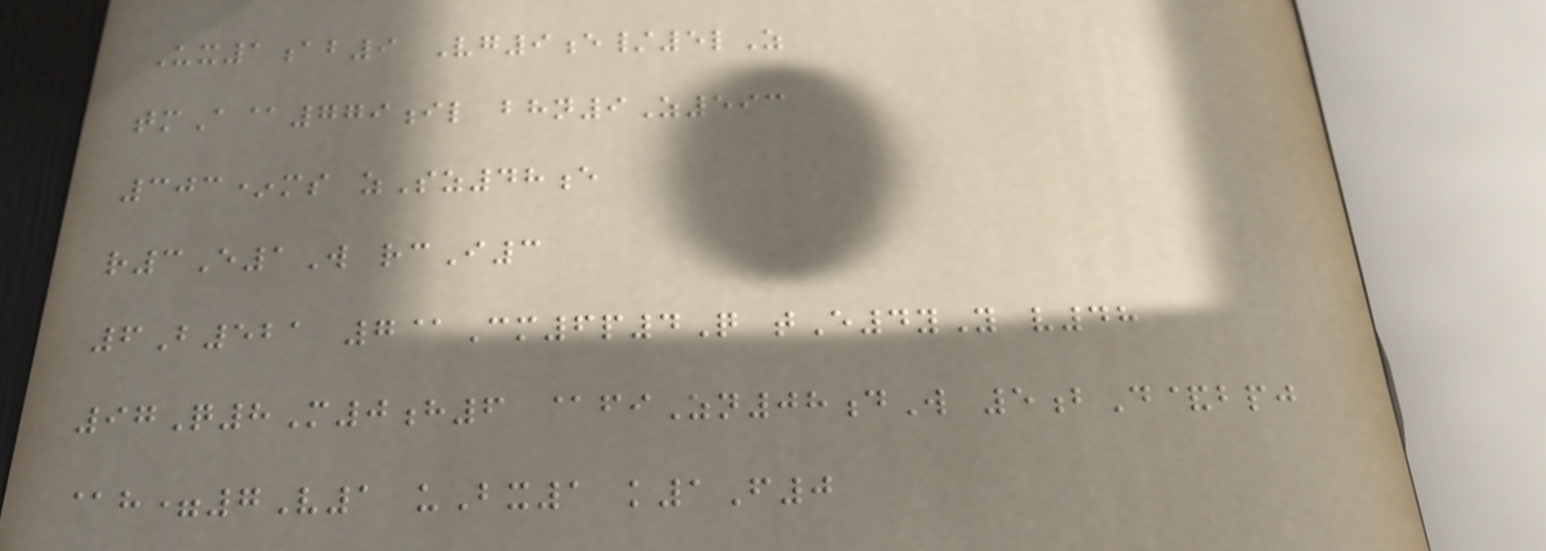Ux1ab9 Vg9e/5lZ
tmA@779il bhn9Z593
303*ms zSz48e
r3E1W rcI3
6B521 7@Cm6p4Q tE4yY v48
97Q8M0h6 @fiZn08dW 5bD&bpj
@h=7V1 uBx1 k1F0
